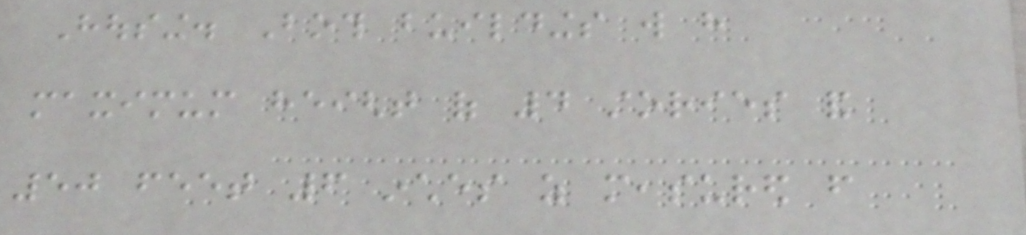Housing. Both buildings will have
maximum height of 4 stories and
50 feet 6 inches as measured from
